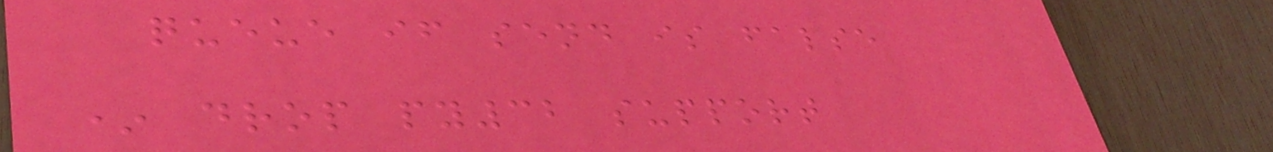queue if send is false
* drop py32 support
